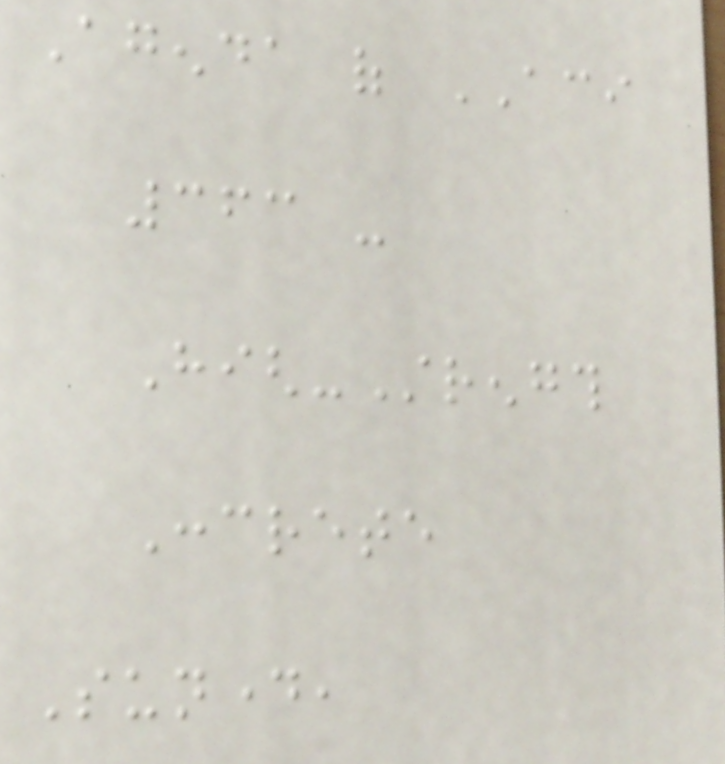Agenda of ACI
363 -
High-Strength
Concrete
Sunday,
